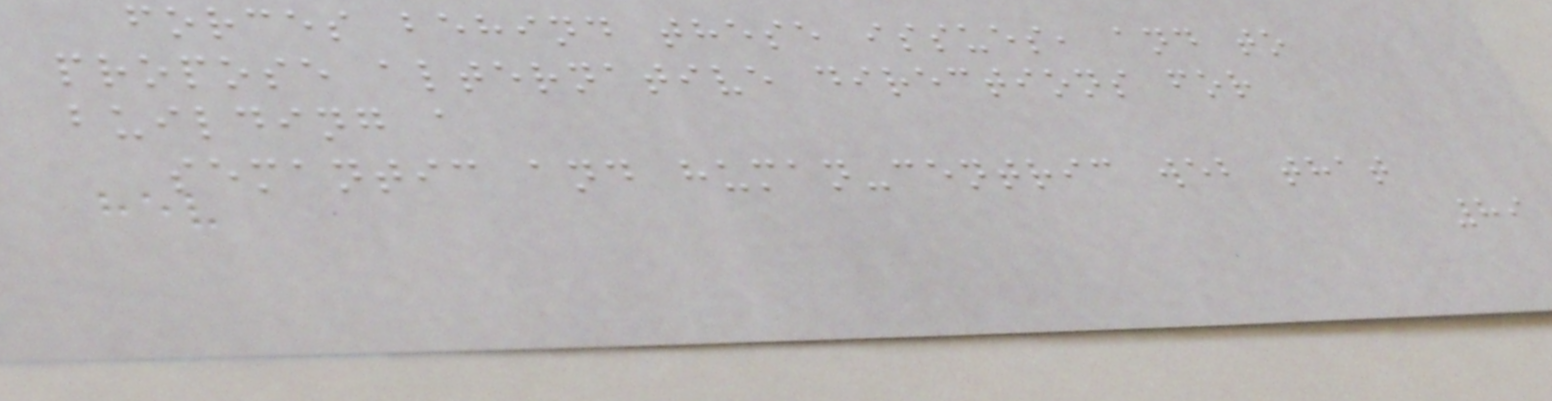forces behind these issues, and to
propose alternative directions for
building a
semantic and human-centric web that
89
